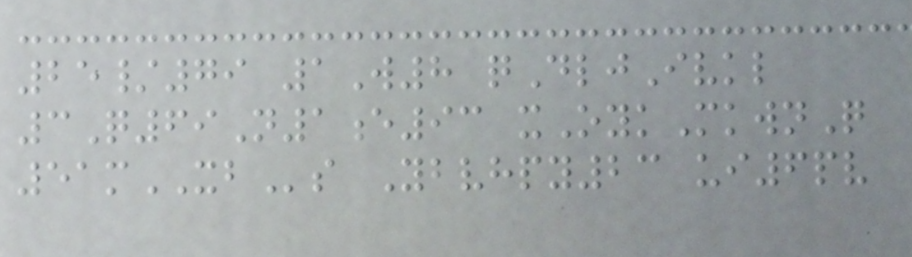25/79 1W8 qDljIvkl
3Q69N1e93 xOykMkwnQ
51mXBs Ybvhpy23 ui6pv
